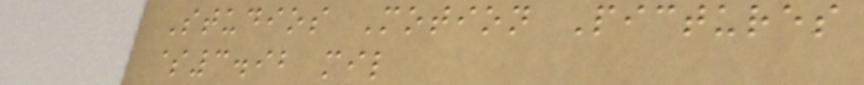Studios Motion Pictures
$3.92 mil
